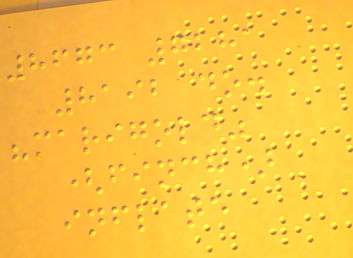8673 7281
8192 do.
"marigold"
(finch)
inflate
